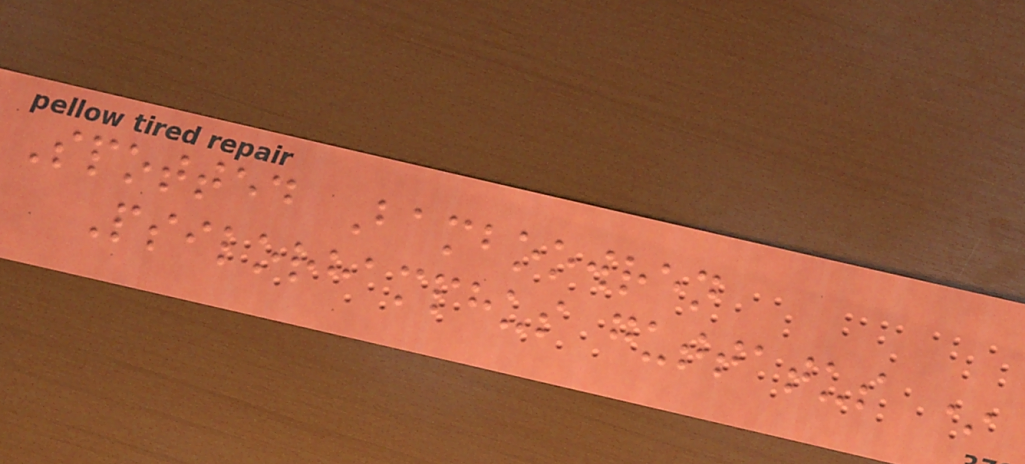Spotted Bamboowren
Psilorhamphus guttatus *
